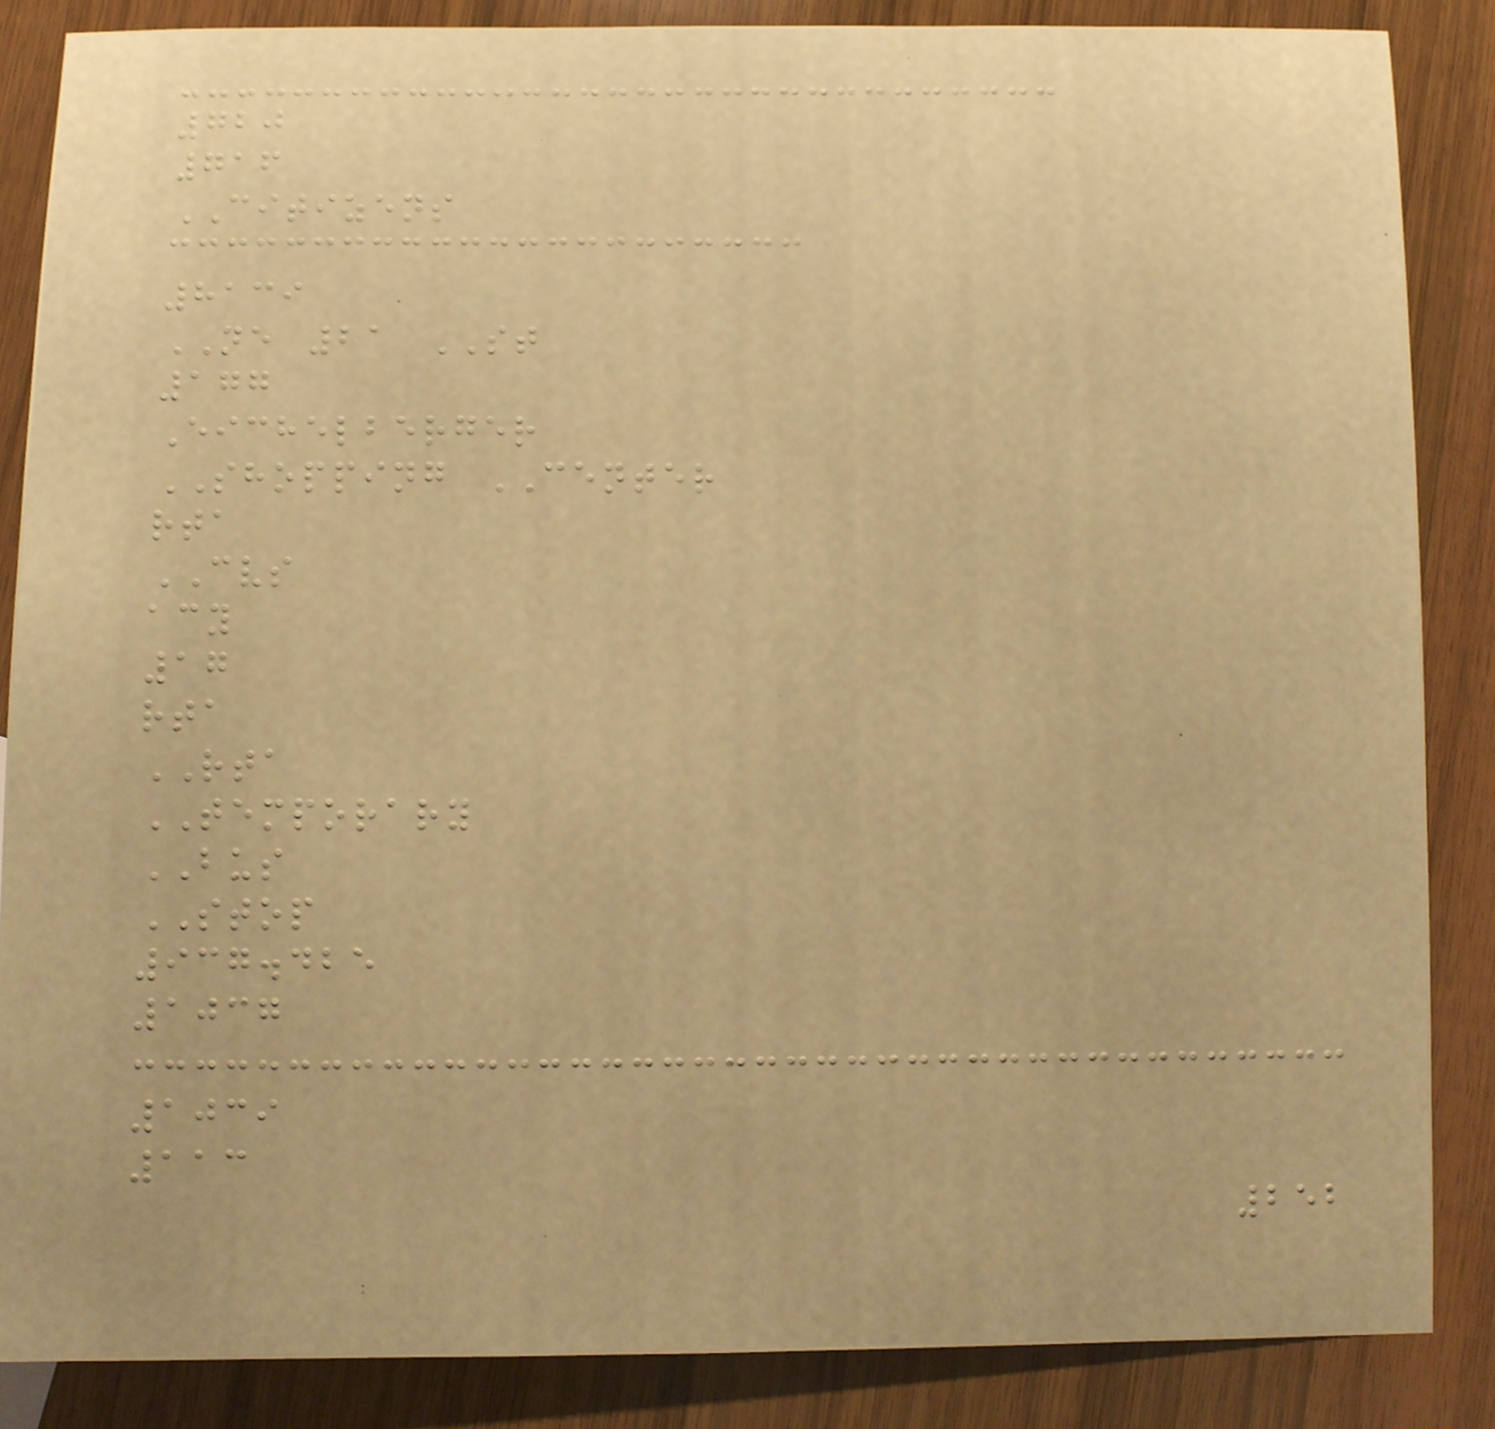720
716
CITIZENS
8139
NE 21 ST
177
Eichelberger
SHOPPING CENTER
rta
CVS
acy
17
rta
RTA
TEMPORARY
BUS
STOP
937.425
1037
1039
113
252
